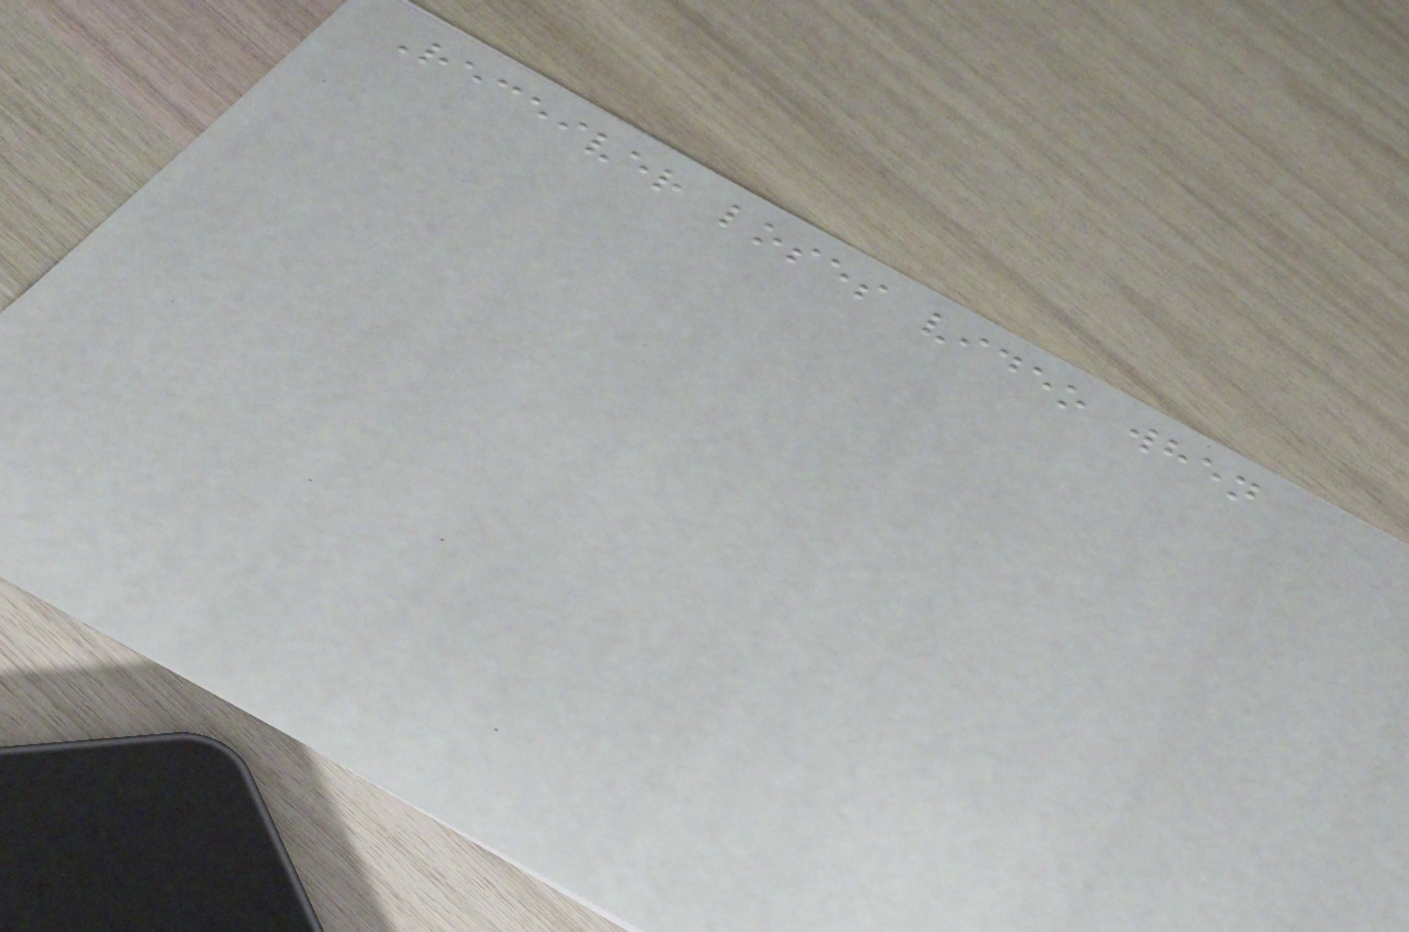Receiver loses video when
